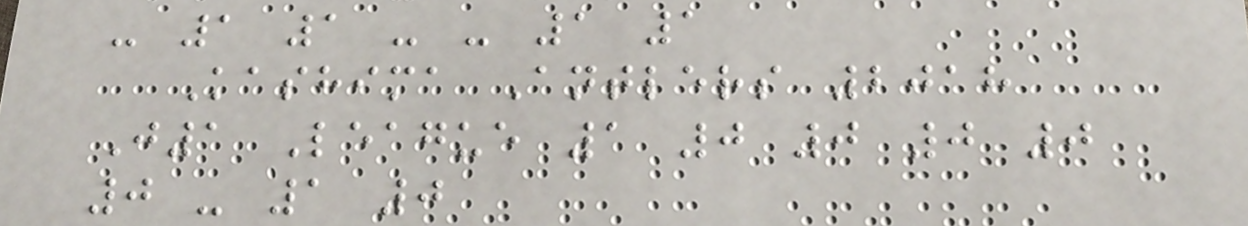- 1 1 - - 1 1
Kashima Antlers 2018
J1 League 1 0 0 0 0
0 - 1 0
